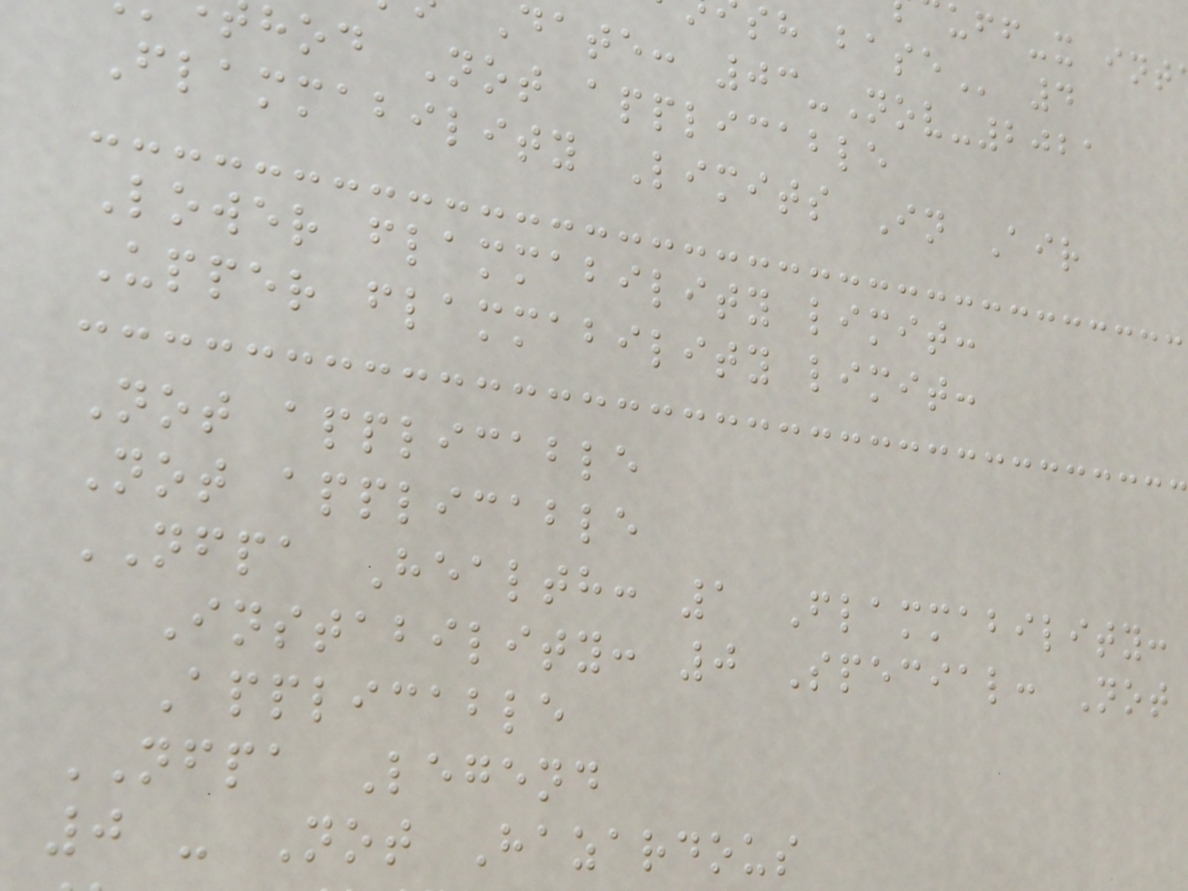date: 03-Nov-2021
hod Not applicable
Flammability Limits In Air
Lower flammability limit:
Upper flammability limit:
Not applicable
Not applicable
NFPA Health: 1 Flammability:
Instability: 0 Special: Not
Applicable
NFPA Legend
0 - Not Hazardous
